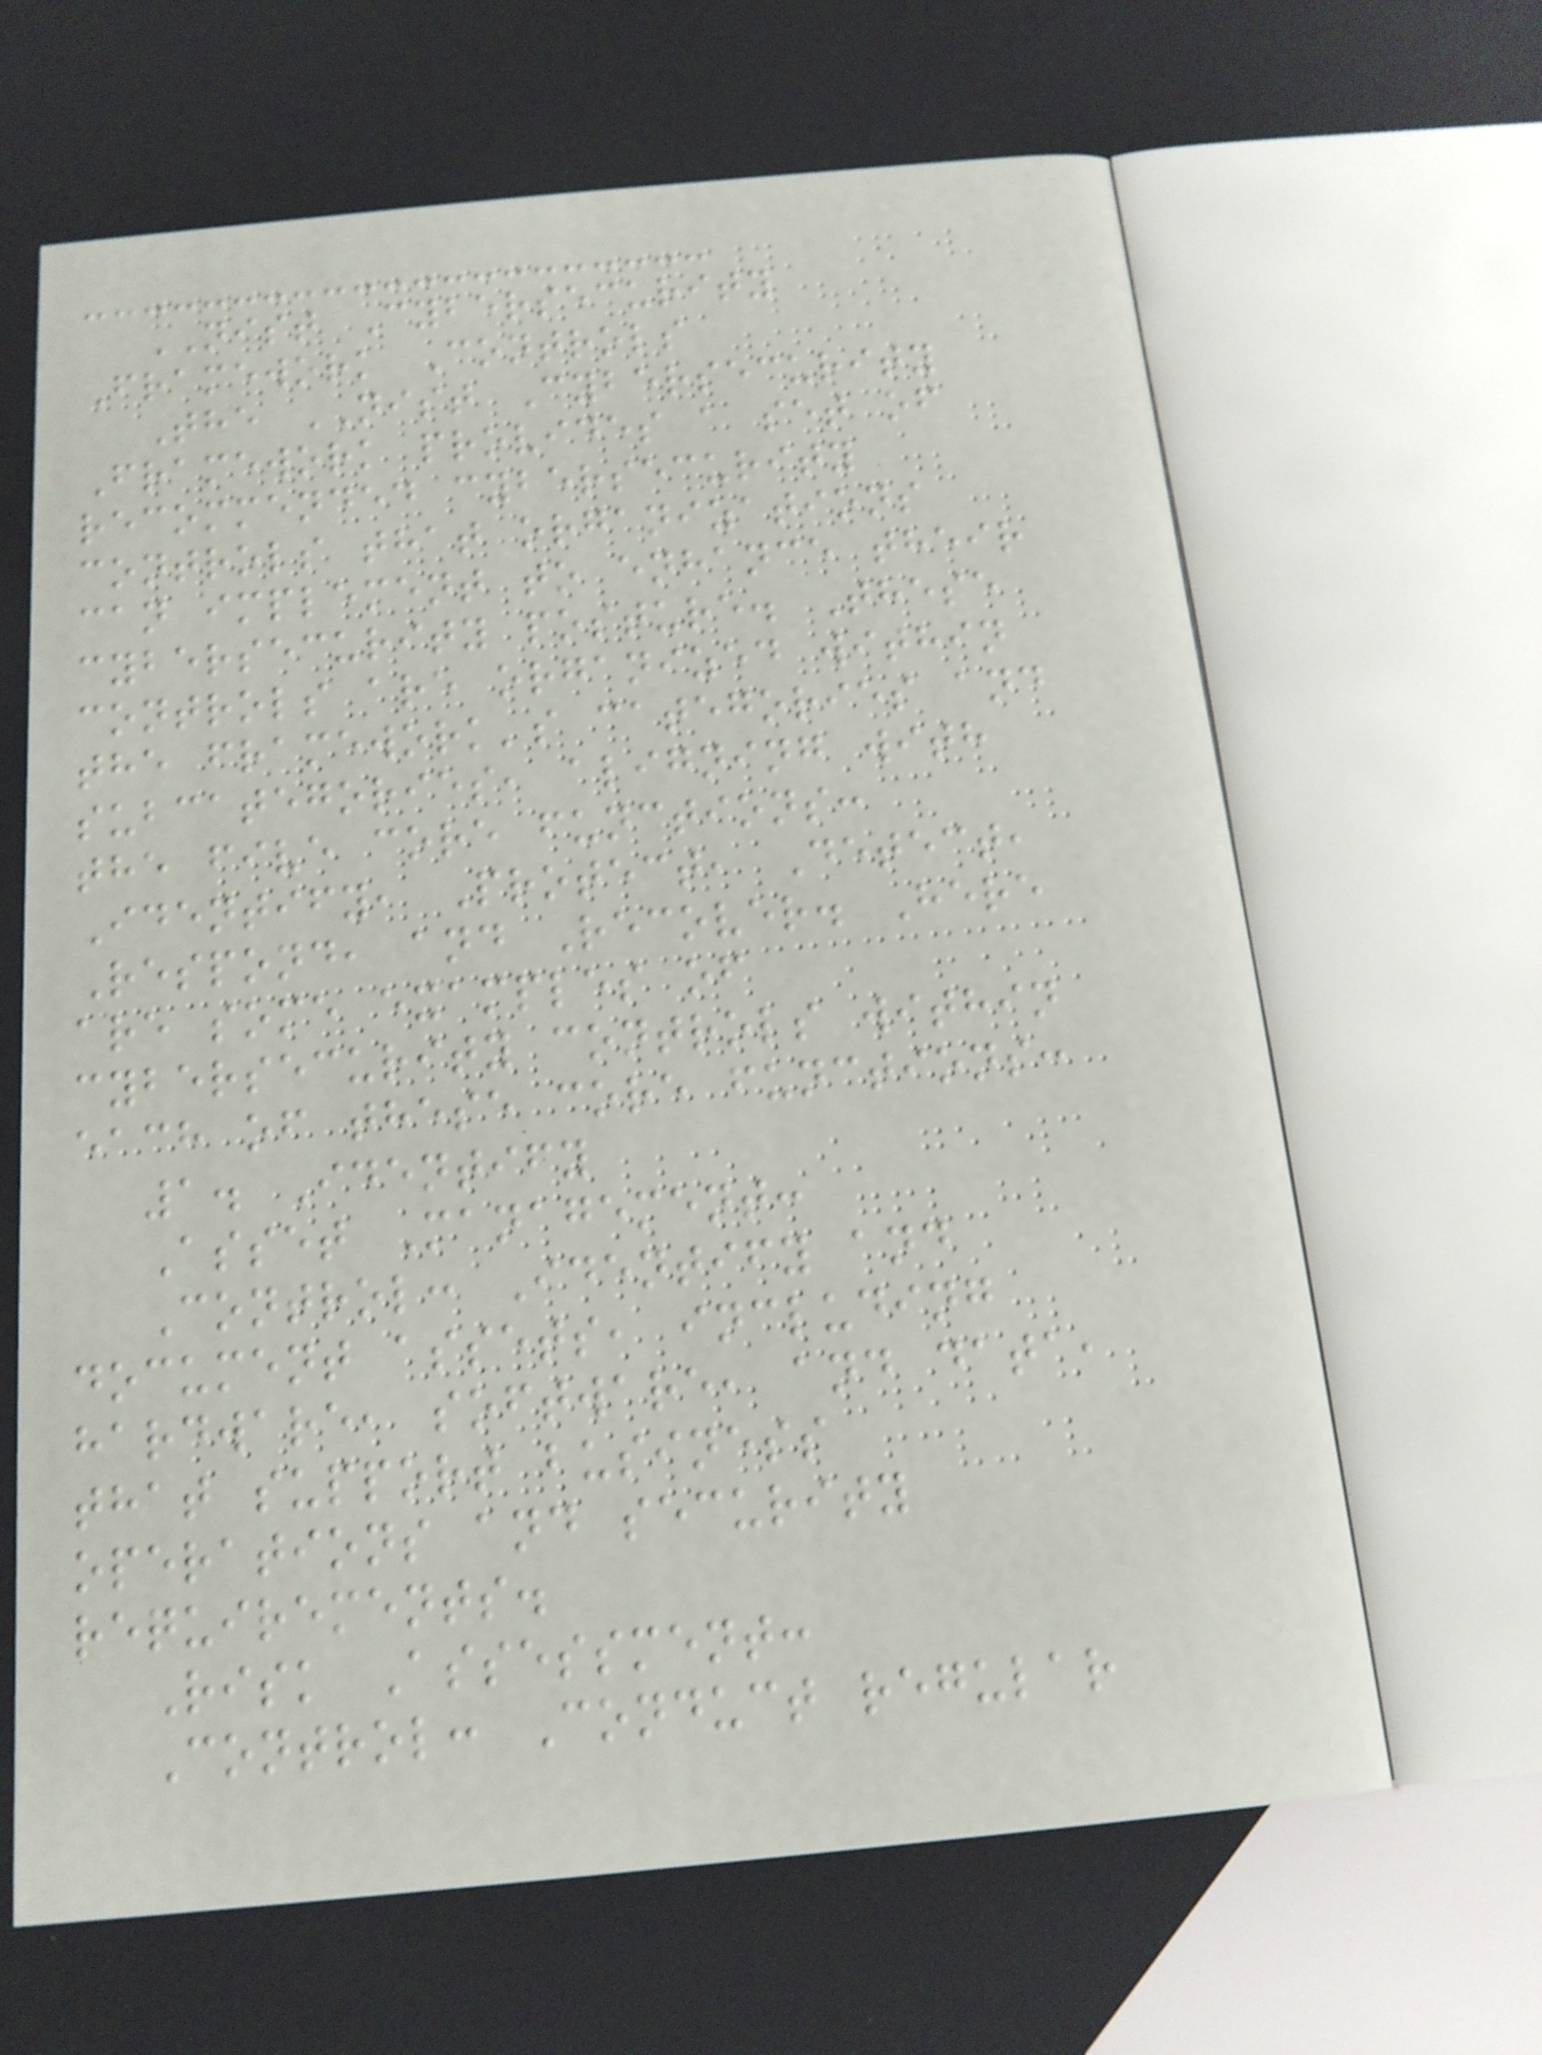NIST Cybersecurity
Framework Controls
The NIST Cybersecurity
Framework provides a set of
recommended cybersecurity
controls that organizations
can implement to enhance their
cybersecurity posture. These
controls are organized within
the framework's categories and
subcategories, aligning with
the five core functions:
Identify, Protect, Detect,
Respond, and Recover. Here
are some examples of
cybersecurity controls within
each of these core functions:
1. Identify
Asset Management:
Control: Identify and
document assets, including
hardware, software, and data,
that support business
operations and security
requirements.
Risk Assessment:
Control: Conduct regular
